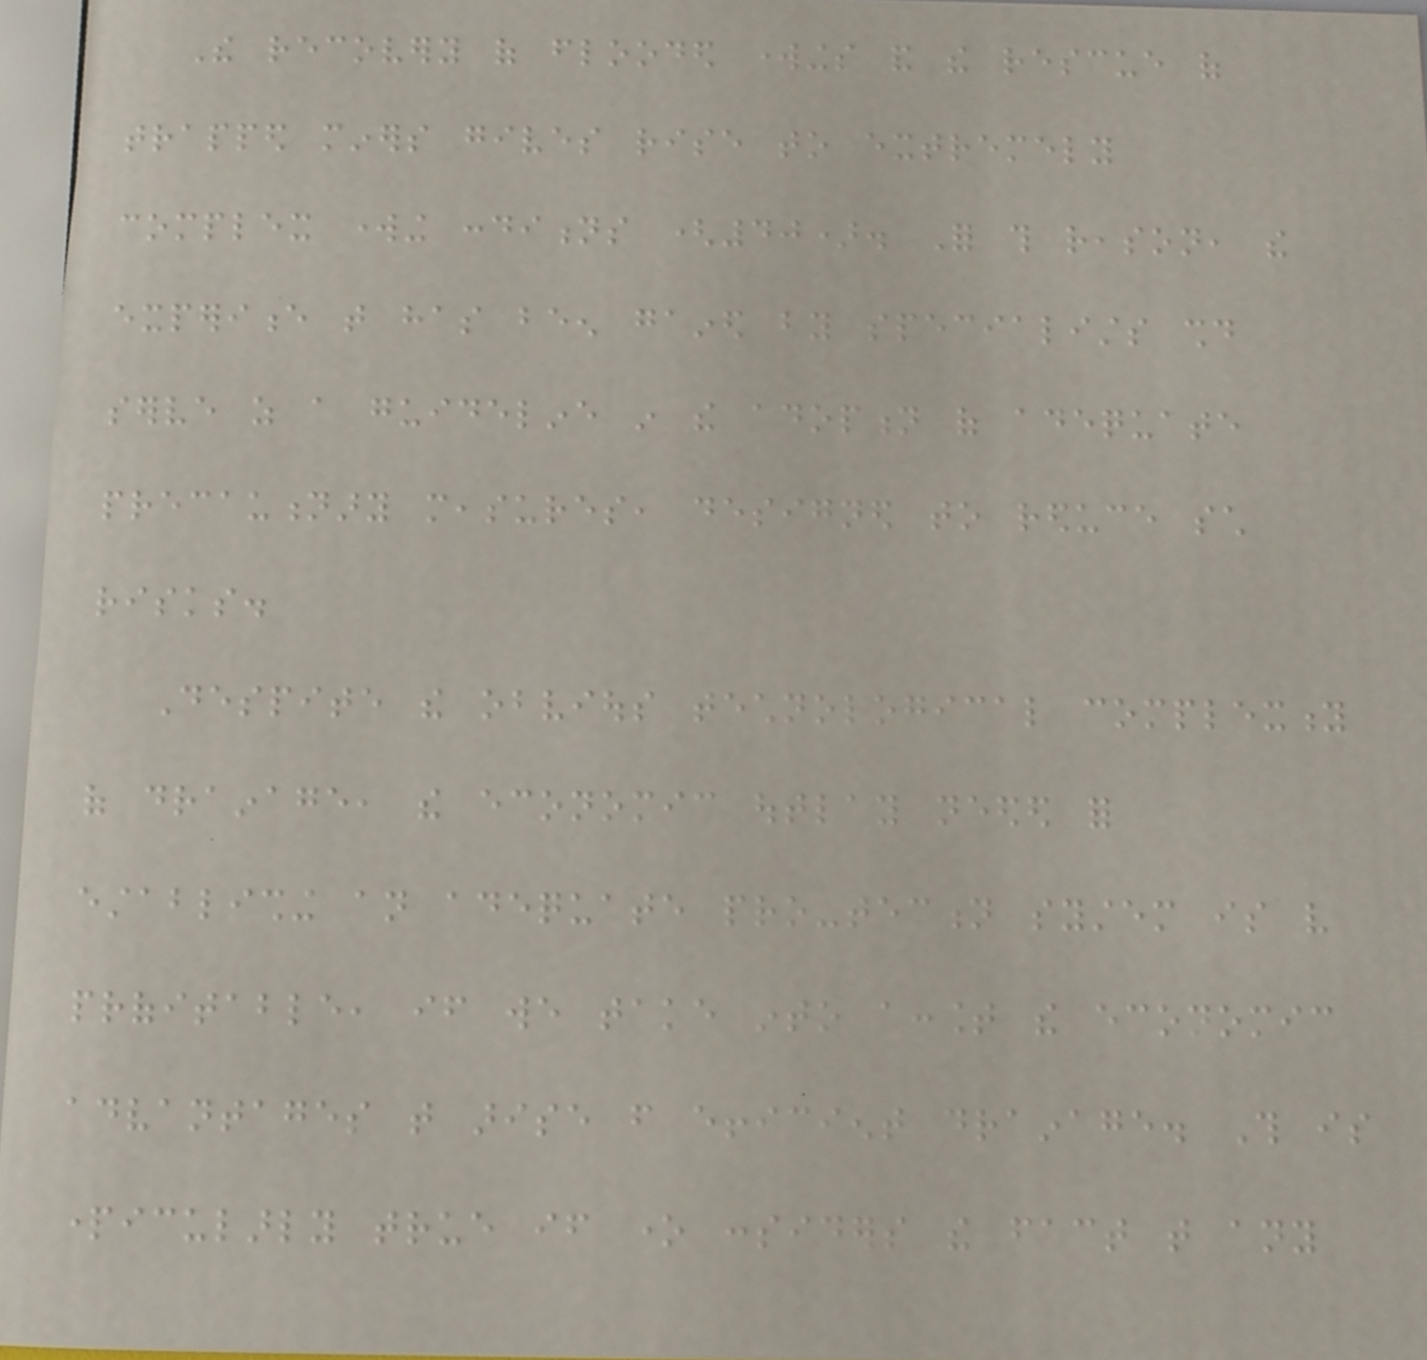The recovery of flooded workings and the rescue of
trapped miners gives rise to extremely
complex working conditions (40). For this reason, the
experience that has been gained by specialists should
serve as a guideline in the adoption of adequate
precautionary measures, designed to reduce such
risks.
Despite the obvious technological complexity
of drainage, the economic outlay needed for
establishing an adequate pro-tection system is very
profitable, if we take into account the economic
advantages that arise from efficient drainage. This is
particularly true if one considers the fact that any
